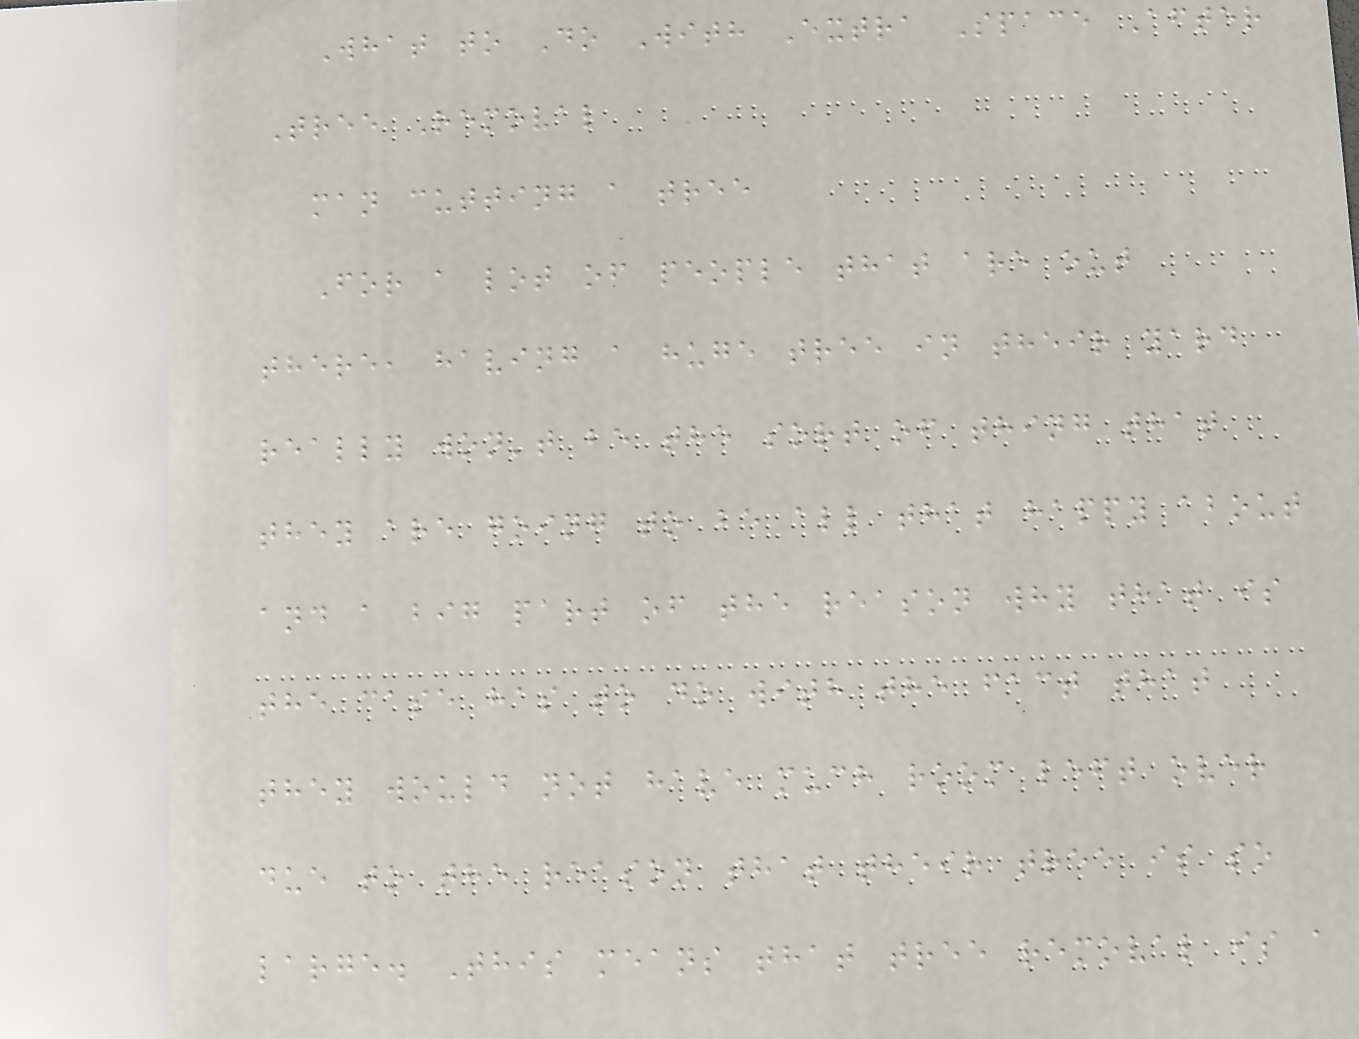What to Do With Extra Space After
Tree Removal
man cutting a tree
For a lot of people that are out
there, having a huge tree in their yard
really won't be the sort of thing that
they are going to be all that happy about
and a big part of the reason why that is
the case has to do with the fact that
they would not have much room left over
due to the reason that their tree is so
large. This means that tree removal is a
